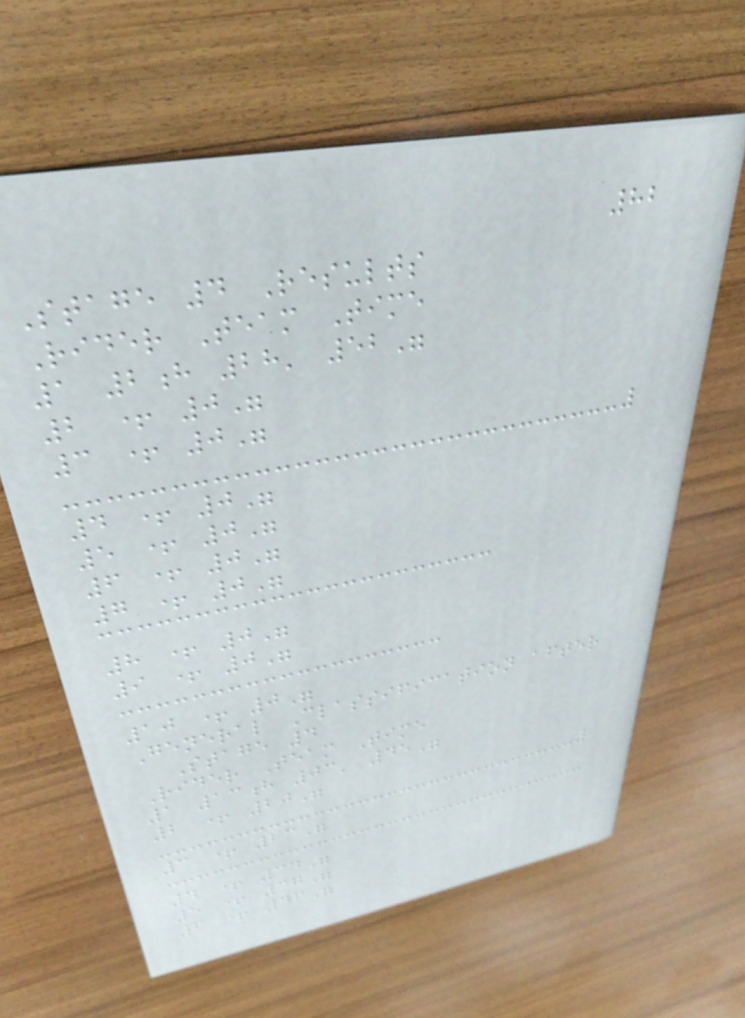82
Stage 4 Results
Rider Team Time
1 2h 28' 52"
2 + 0"
3 + 0"
4 + 0"
5 + 0"
6 + 0"
7 + 0"
8 + 0"
9 + 0"
10 + 0"
General Classification after
Stage 4
Rider Team Time
1 13h 03' 45"
2 + 20"
3 + 23"
4 + 34"
5 + 37"
6 + 46"
